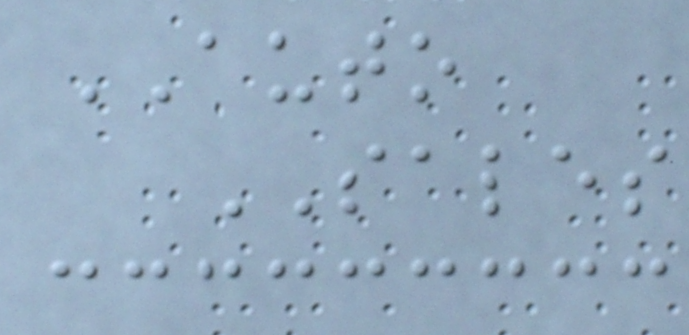AUTO
SALES
